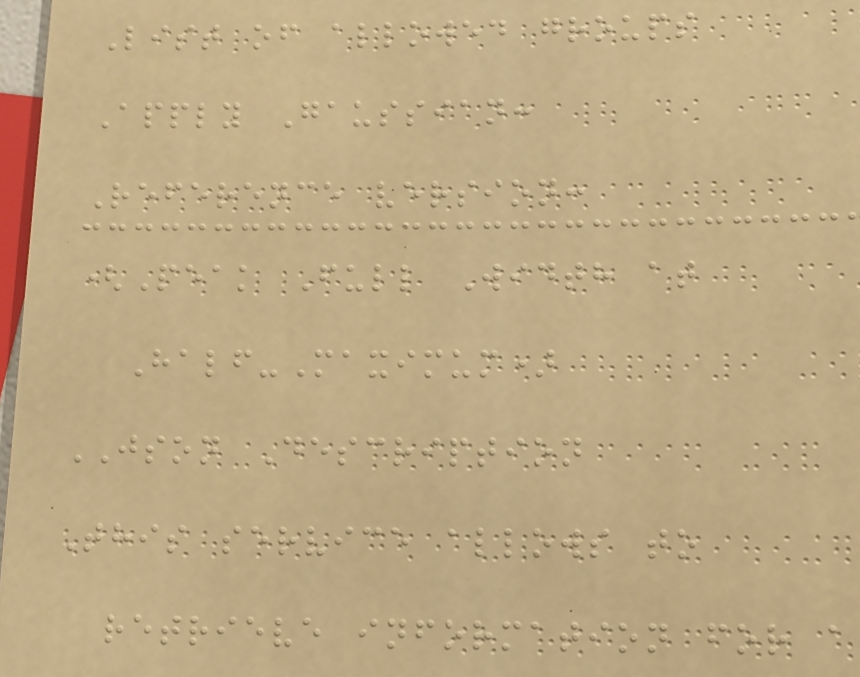List of allowed groups
Apply Gaussian:
Reference version:
(Peak Full Width at
Half-Maximum)
JSON Description
This service allows to
retrieve information for a
